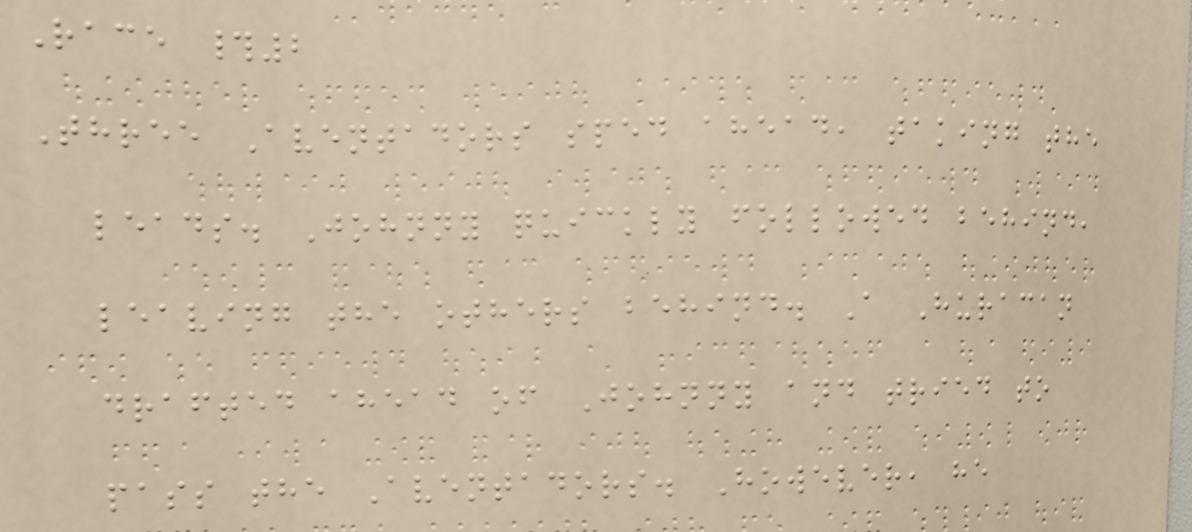Race #2
Three Aventadors sped ahead, taking the
leads. Johnny quickly followed behind,
leaving the others behind. A Huracan
drafted ahead of Johnny and tried to
pass the Aventadors. However, he
